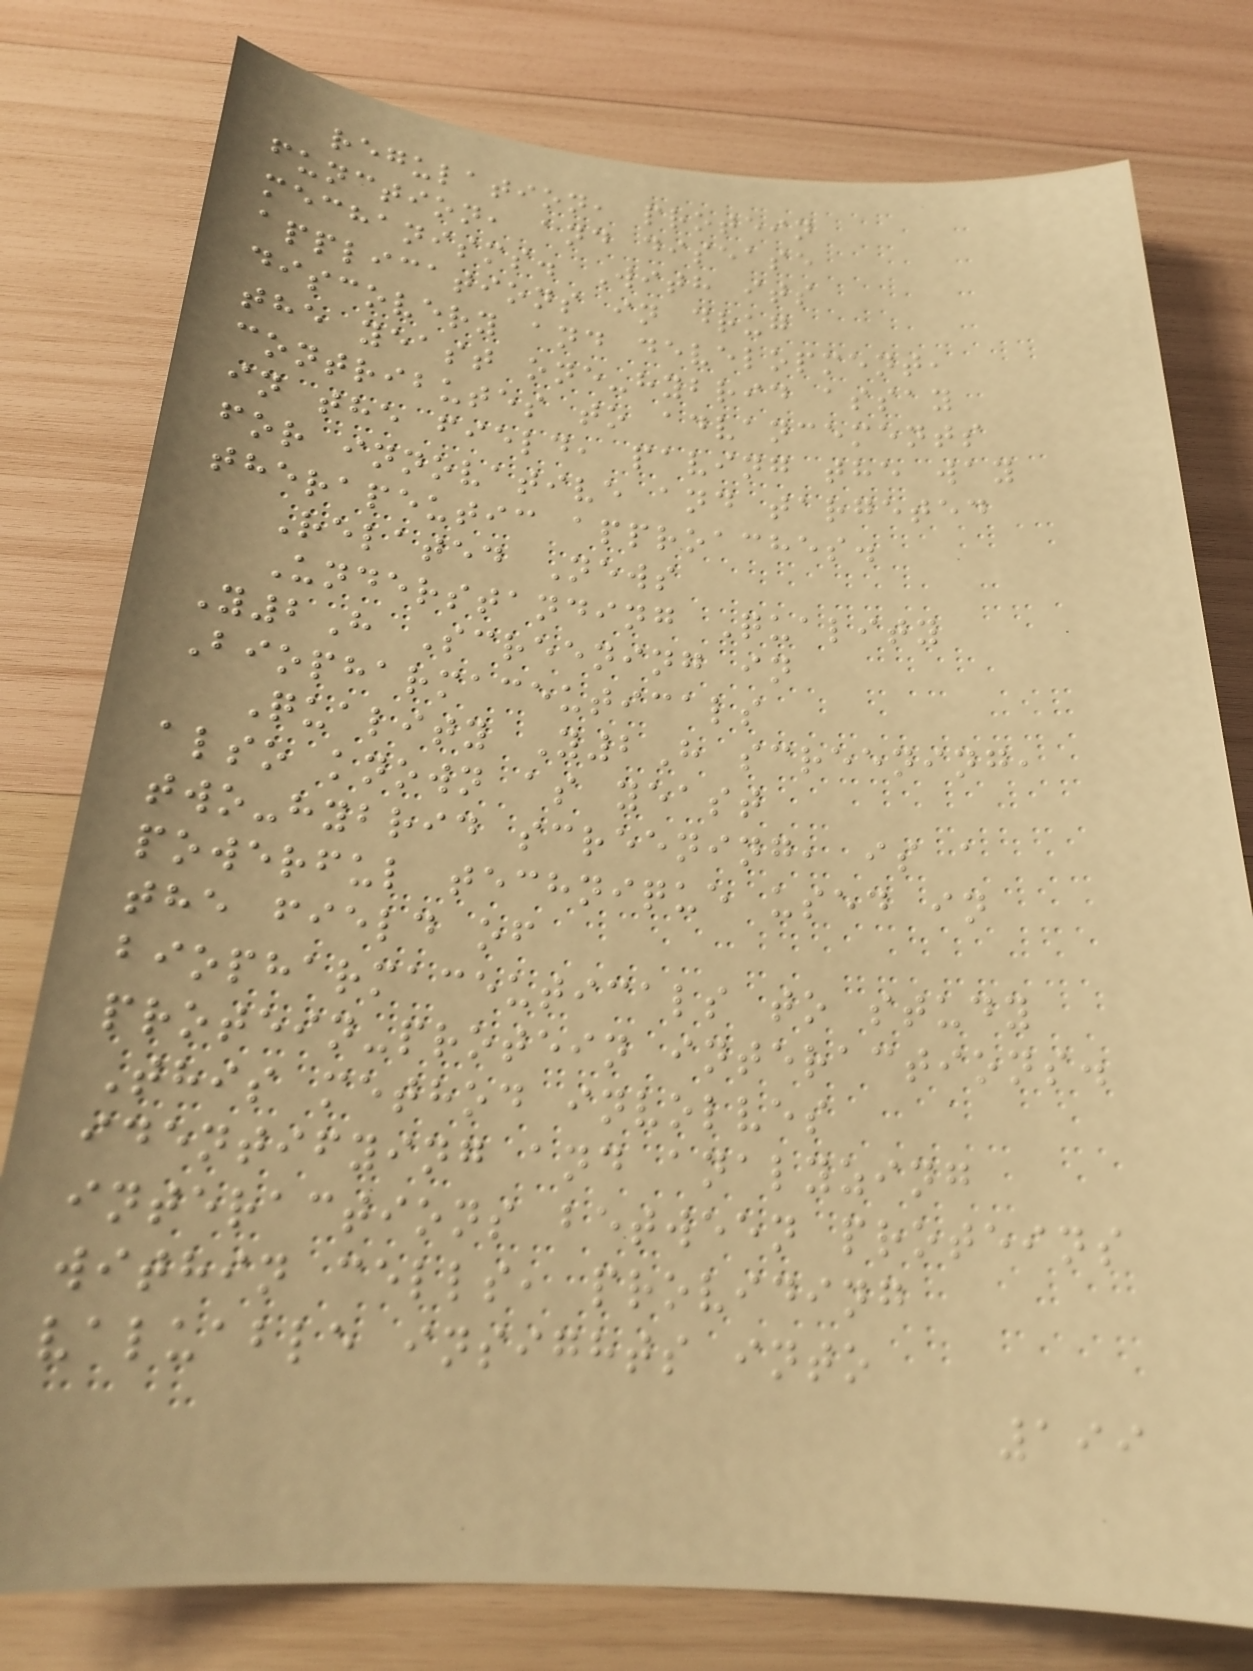regulation, protein
function, and disease
mechanisms. With its
applications in drug
discovery and development,
the yeast one-hybrid assay
contributes to advancements
in the field, paving the way
for innovative and targeted
therapeutic approaches.
Related News
Understanding Quality
Y2H Screening in
Biopharmaceuticals
Quality Y2H screening,
also known as yeast
two-hybrid screening, is a
powerful technique used in
the field of
biopharmaceuticals to study
protein-protein interactions.
This method involves
identifying and analyzing
interactions between proteins
within cells, providing
valuable insights into
199
